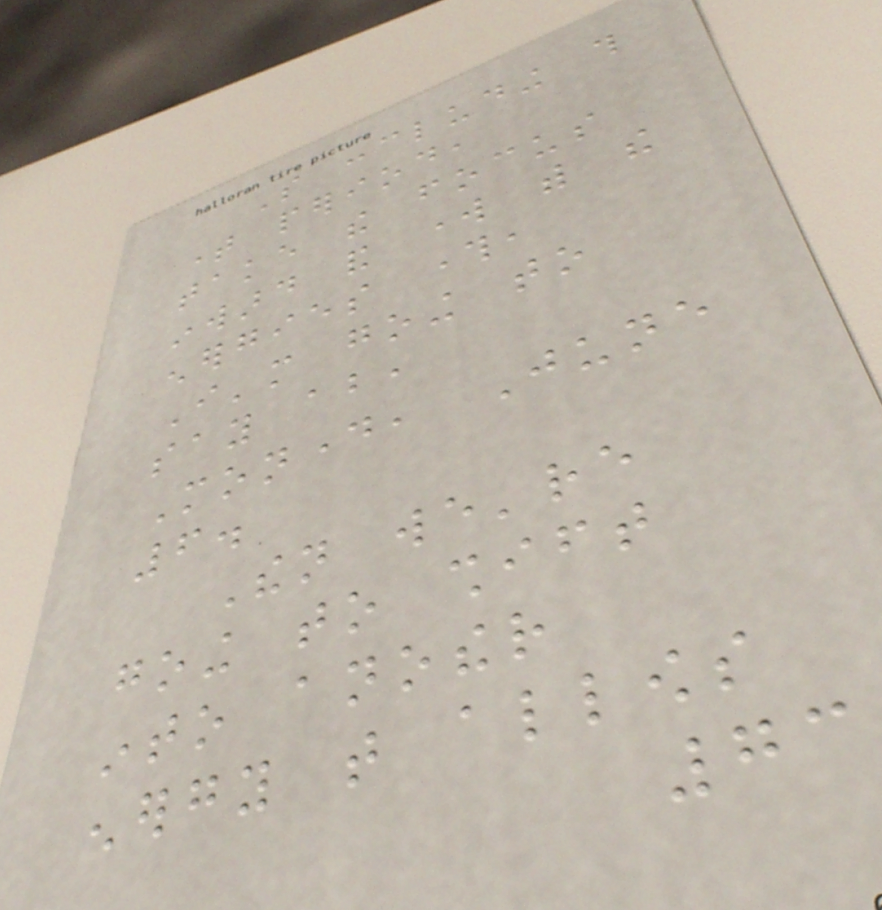So concluding this
time period,
take the focus
inward and work with the
energies through,
I'm going to
say about,
Monday, June
6.
Then we're
going to shift
into another
energy that allows
73
